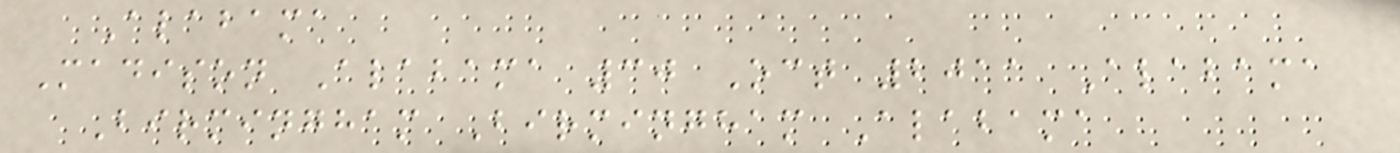Alabama
Madison Alabama 30 Oct 2011 Alabama
Birmingham Birmingham Alabama
